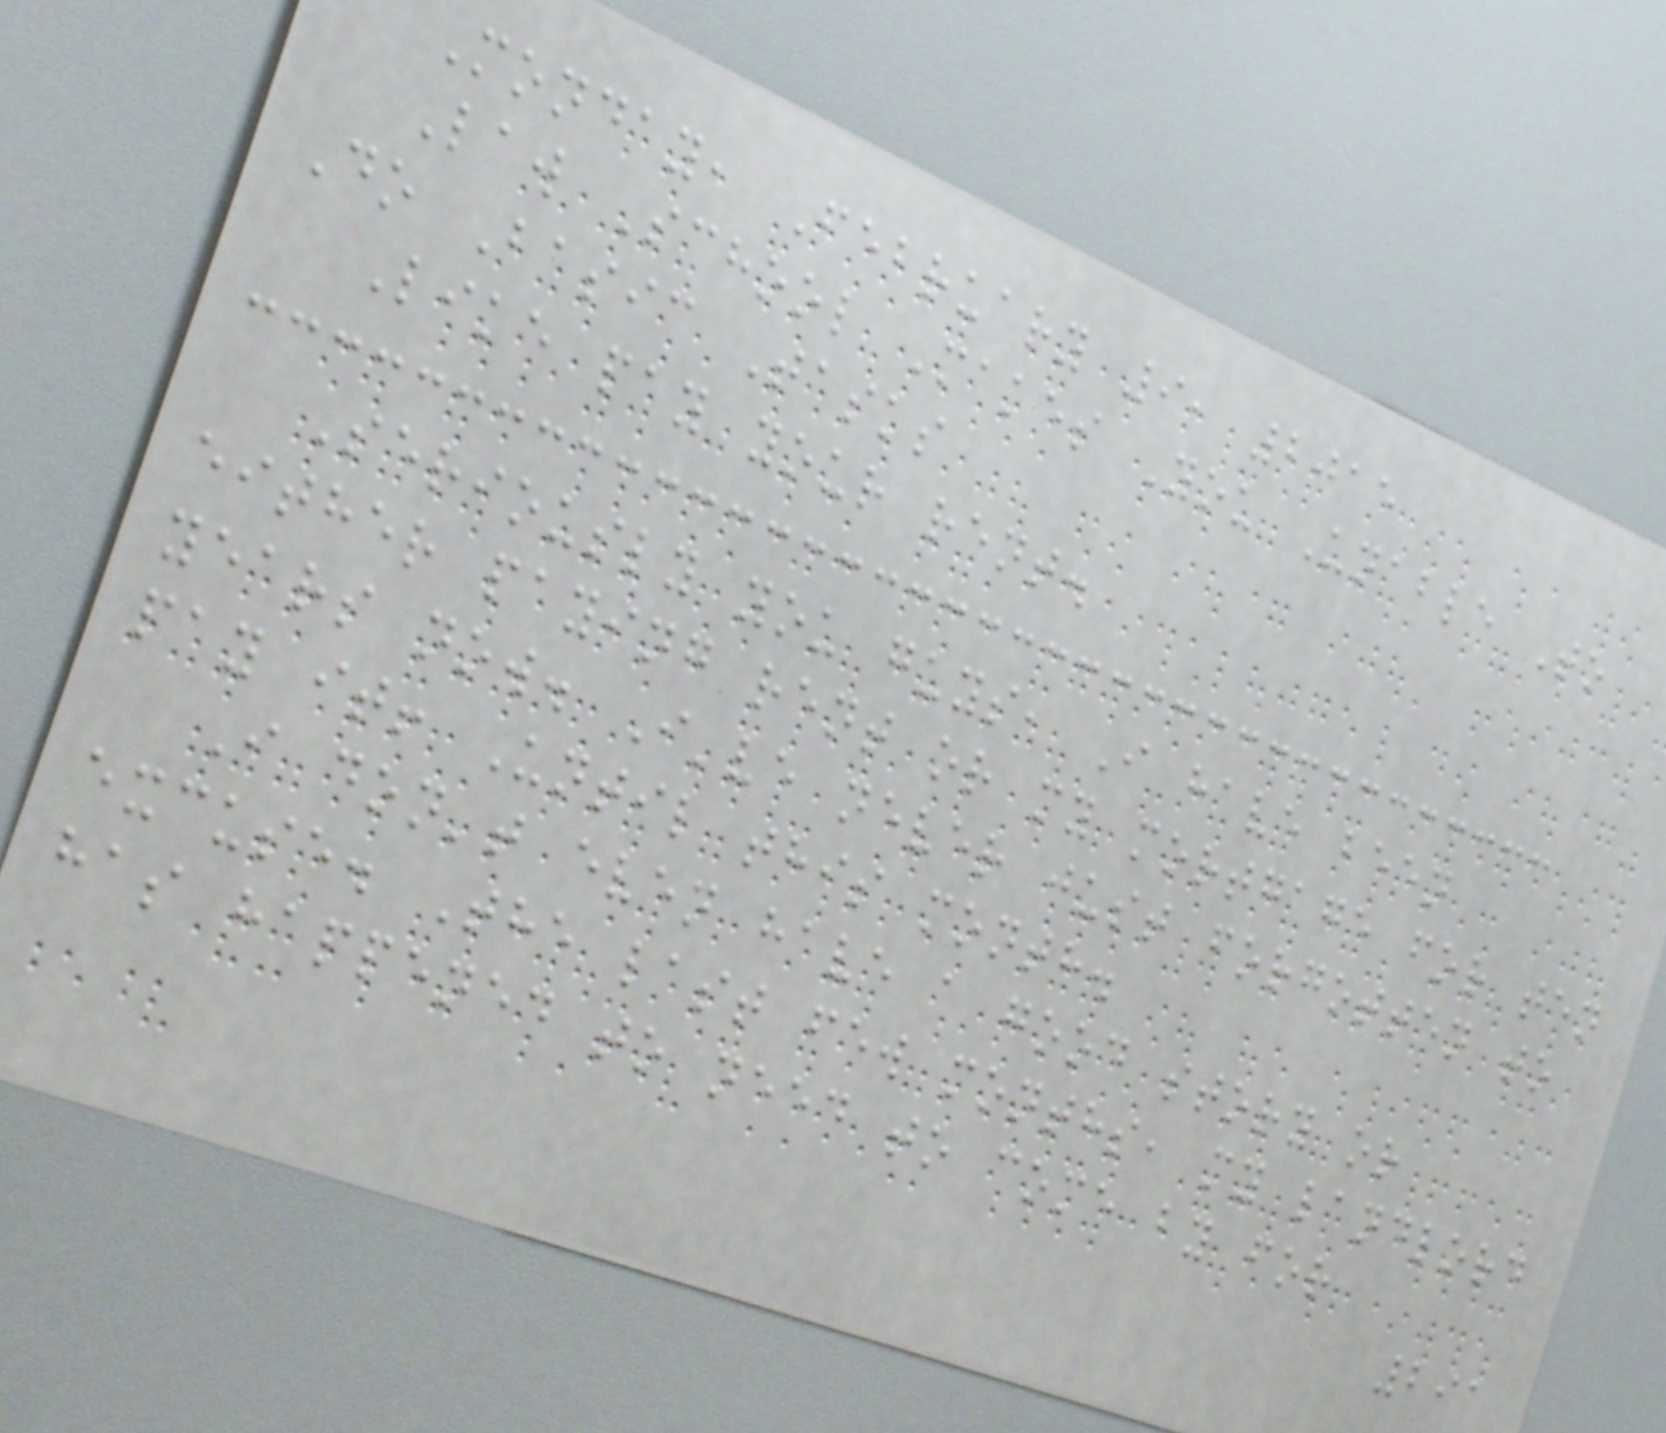Monday, February 9, 2015
Law School Makes You Unable To
Do Basic Tasks
Like pay your rent.
Seriously you guys, I have been
either paying rent or my mortgage for ten
years now. I've never just forgotten to
pay it! Until this month.
I don't even have a good story or
excuse. The last few months, my landlord
has happened to need to come by for
291
